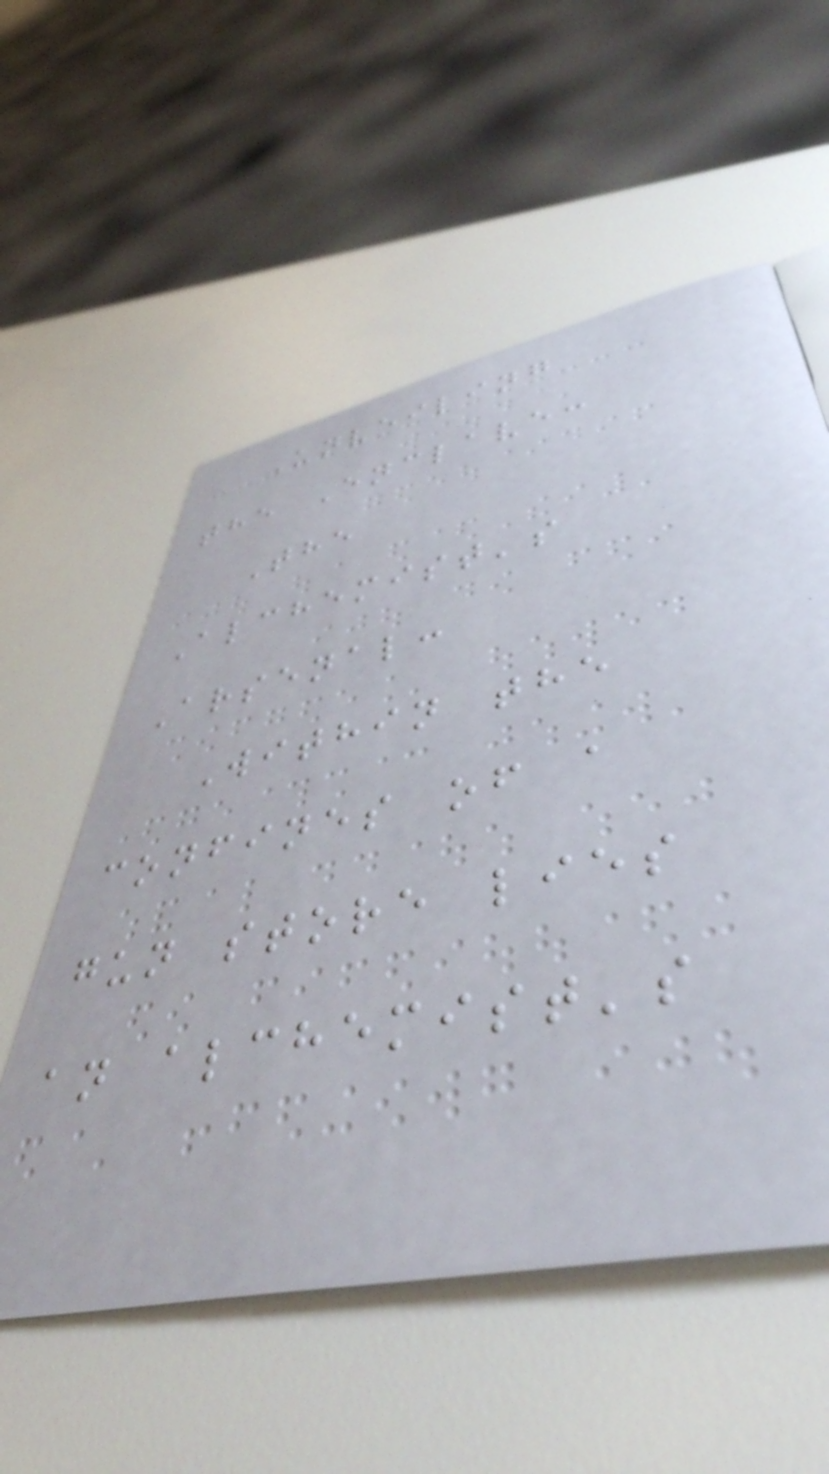Unveiling
the Enclave:
The
Alchemist's
Arsenal:
Within the
confines of a
gun store lies
an alchemist's
